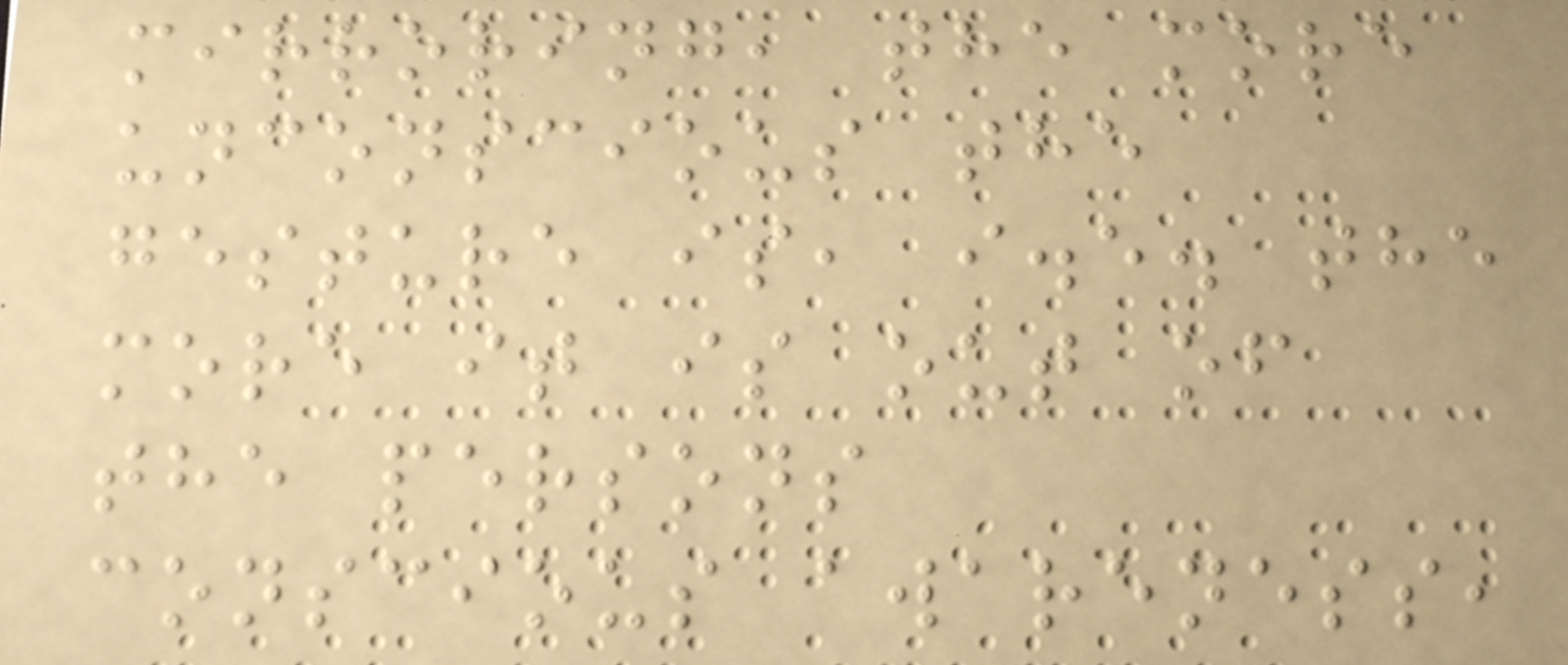mirroring, the more
unconscious the
gesture is, i.e. the
more it is out of
the persons
conscious awareness,
